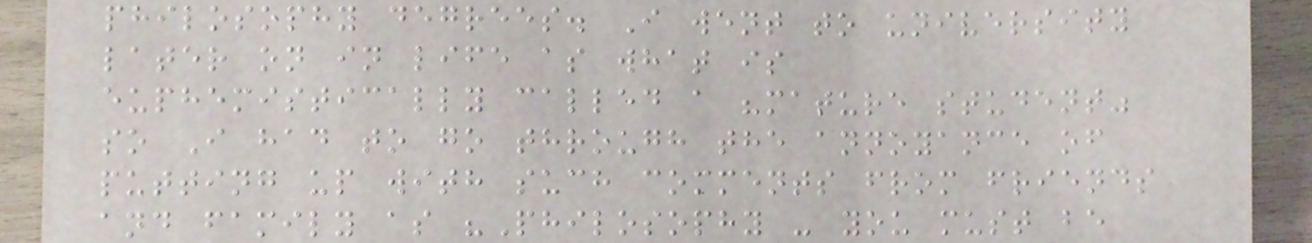philosophy degrees. I went to university
later on in life as what is
euphemistically called a "mature student"
so I had to go through the annoyance of
putting up with such comments from friends
and family as "Philosophy - you must be
